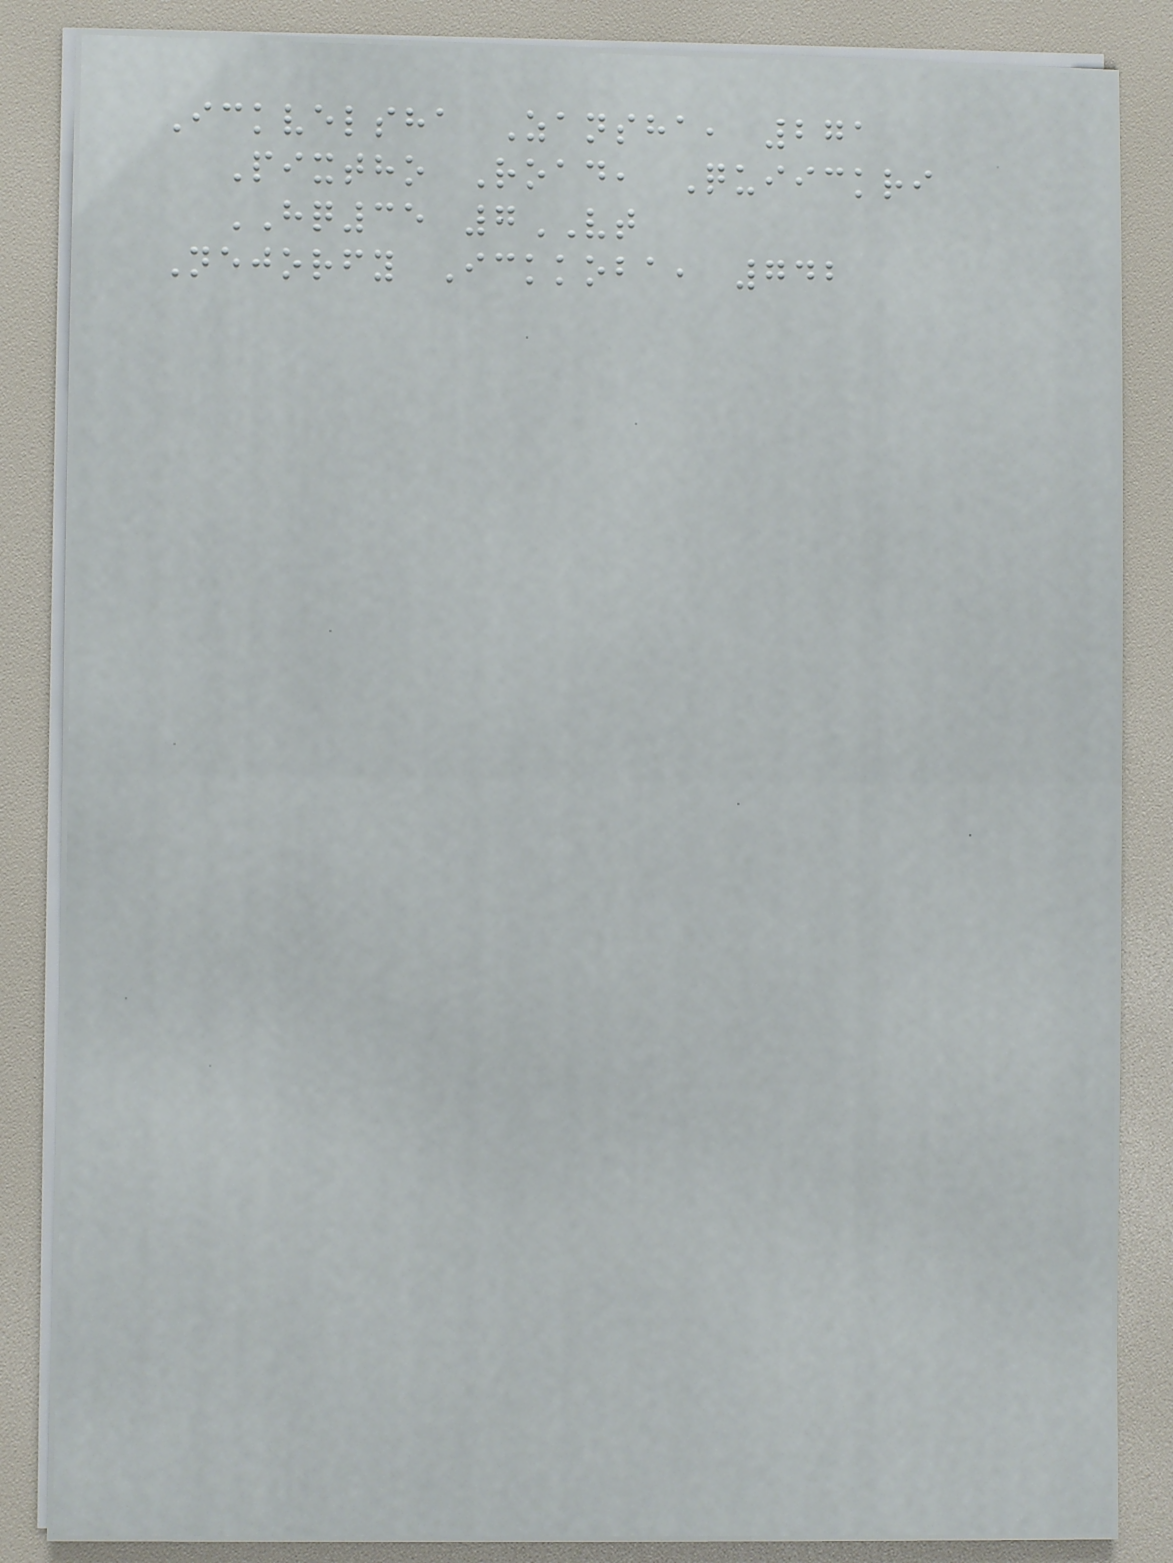Ickvelsha Zansha, 271
Pixtho Road, Quiickri
HQ35 7VT
Nejorfy Ickkoba, 742
